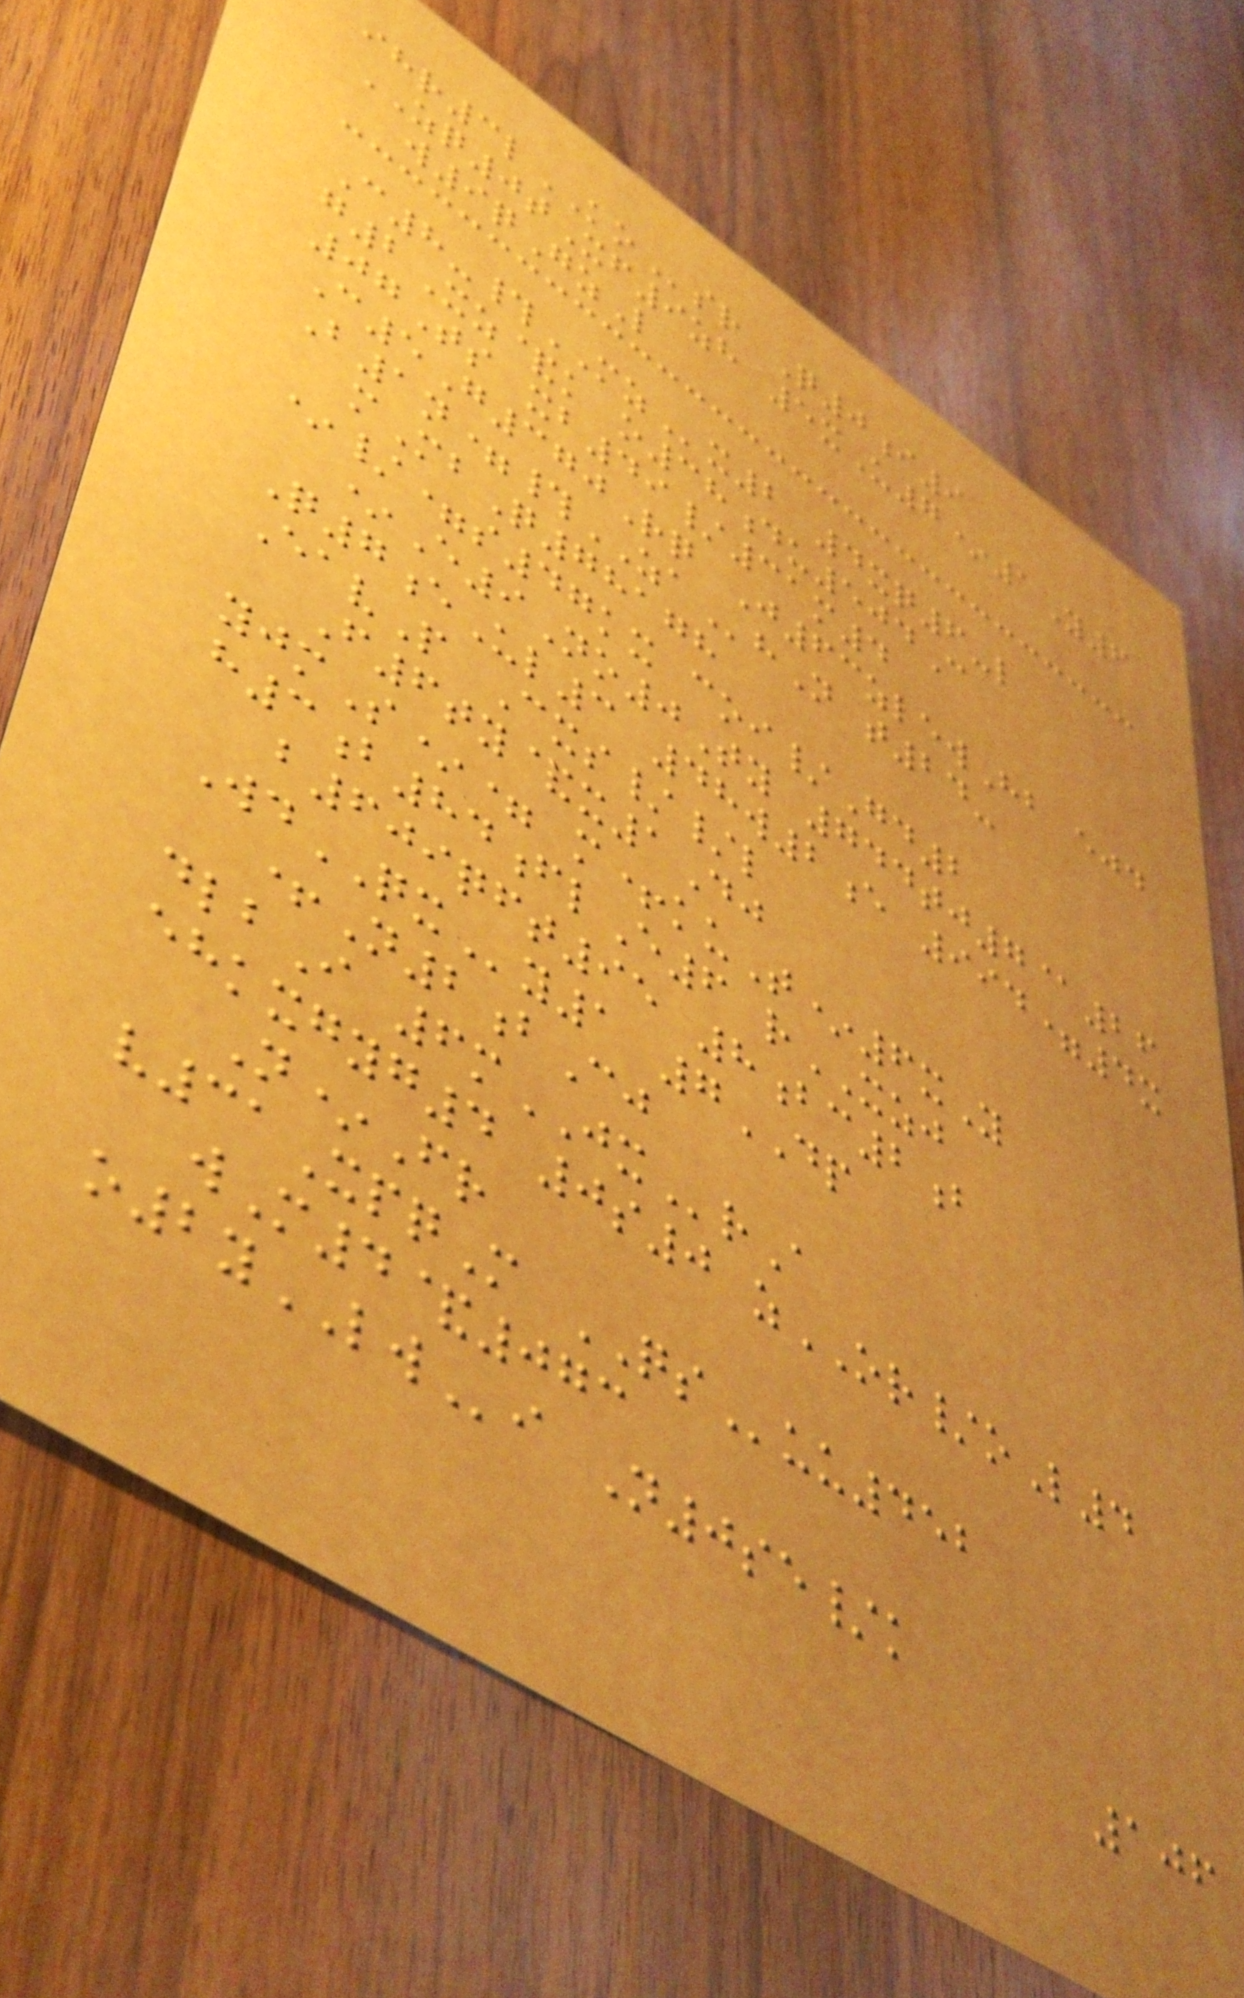ihr3lKOsr Q0i9
ZQ0tXf9zh 5xU7*1Y6
w9qGzL
C8-#MZx2 4xq6-l
g2Xz&k o38du504C
07Ts xb49/31m4
C5G370Rq J63zlewHb ejd
B1n=#ZAhN t24-
mMbQ78178
*/=s47kx coi/Gd2
*E9No0Ty 744tj7@26
Q7eUl3 48w2e 994=4x
EavP Cxs//l
F6ty&x1Dj
yjmS*= m+kuT*6xY
h3b84flE6 rXZJ
b609qft95 8bc2b
WdQXy1 7DP
+N2bCj
dlbI 6mJXrA
ehkxgyg4 0s0 zOR/oL4
N*Fr
v31XpqM QSuu452
wM4&073
o2yLWi N0se/k
106
